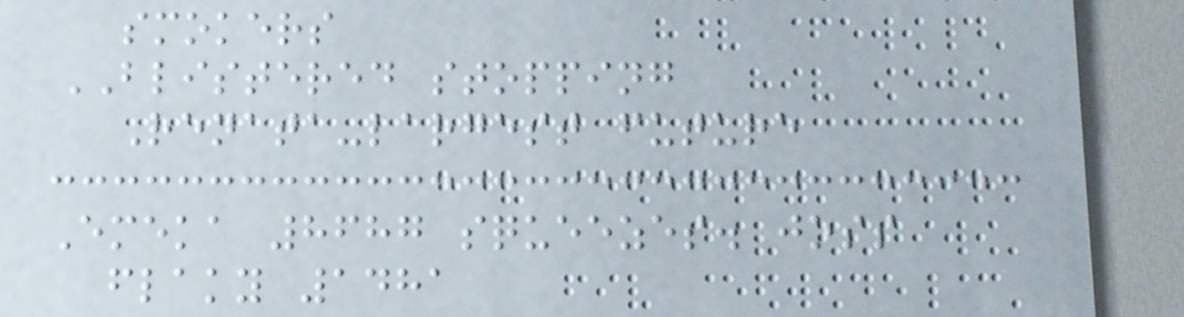smokers
BLISTERED stopping
Renata-largest future
Emeka 8687 squeezes. joss
flaky 1481
